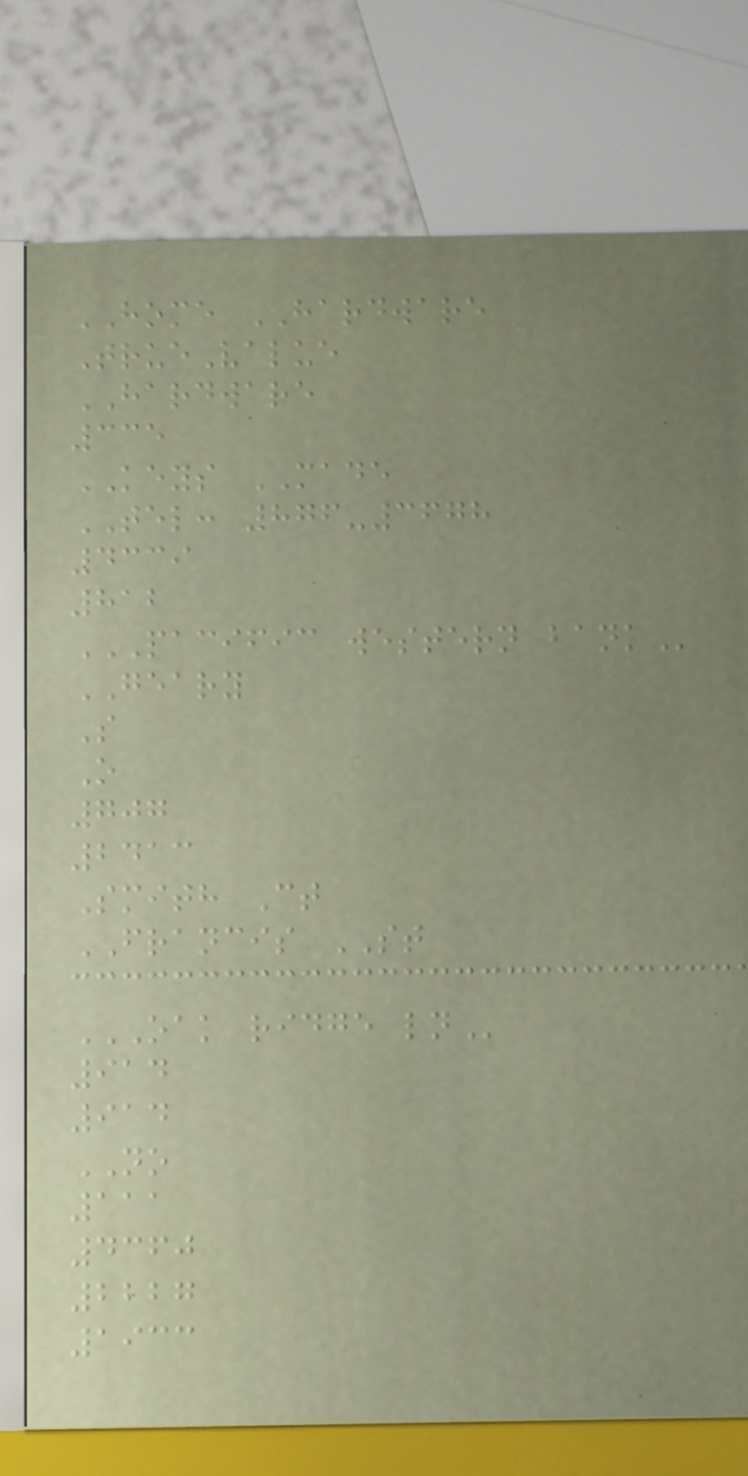HOME HARDWARE
TrueValue
HARDWARE
335
KEYS MADE
TEL: 876-3678
4339
812
PACIFIC WESTERN BANK
GEARY
S
O
707
2413
Smith Ct
FRANCIS ST
OAK RIDGE LN
914
914
NO
111
4360
2227
1933
